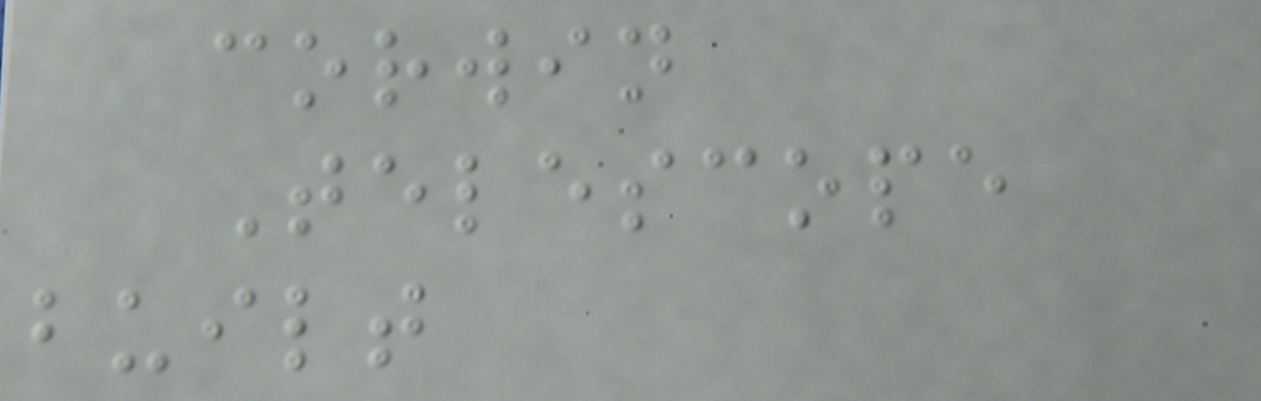corwin
Telescope
built
